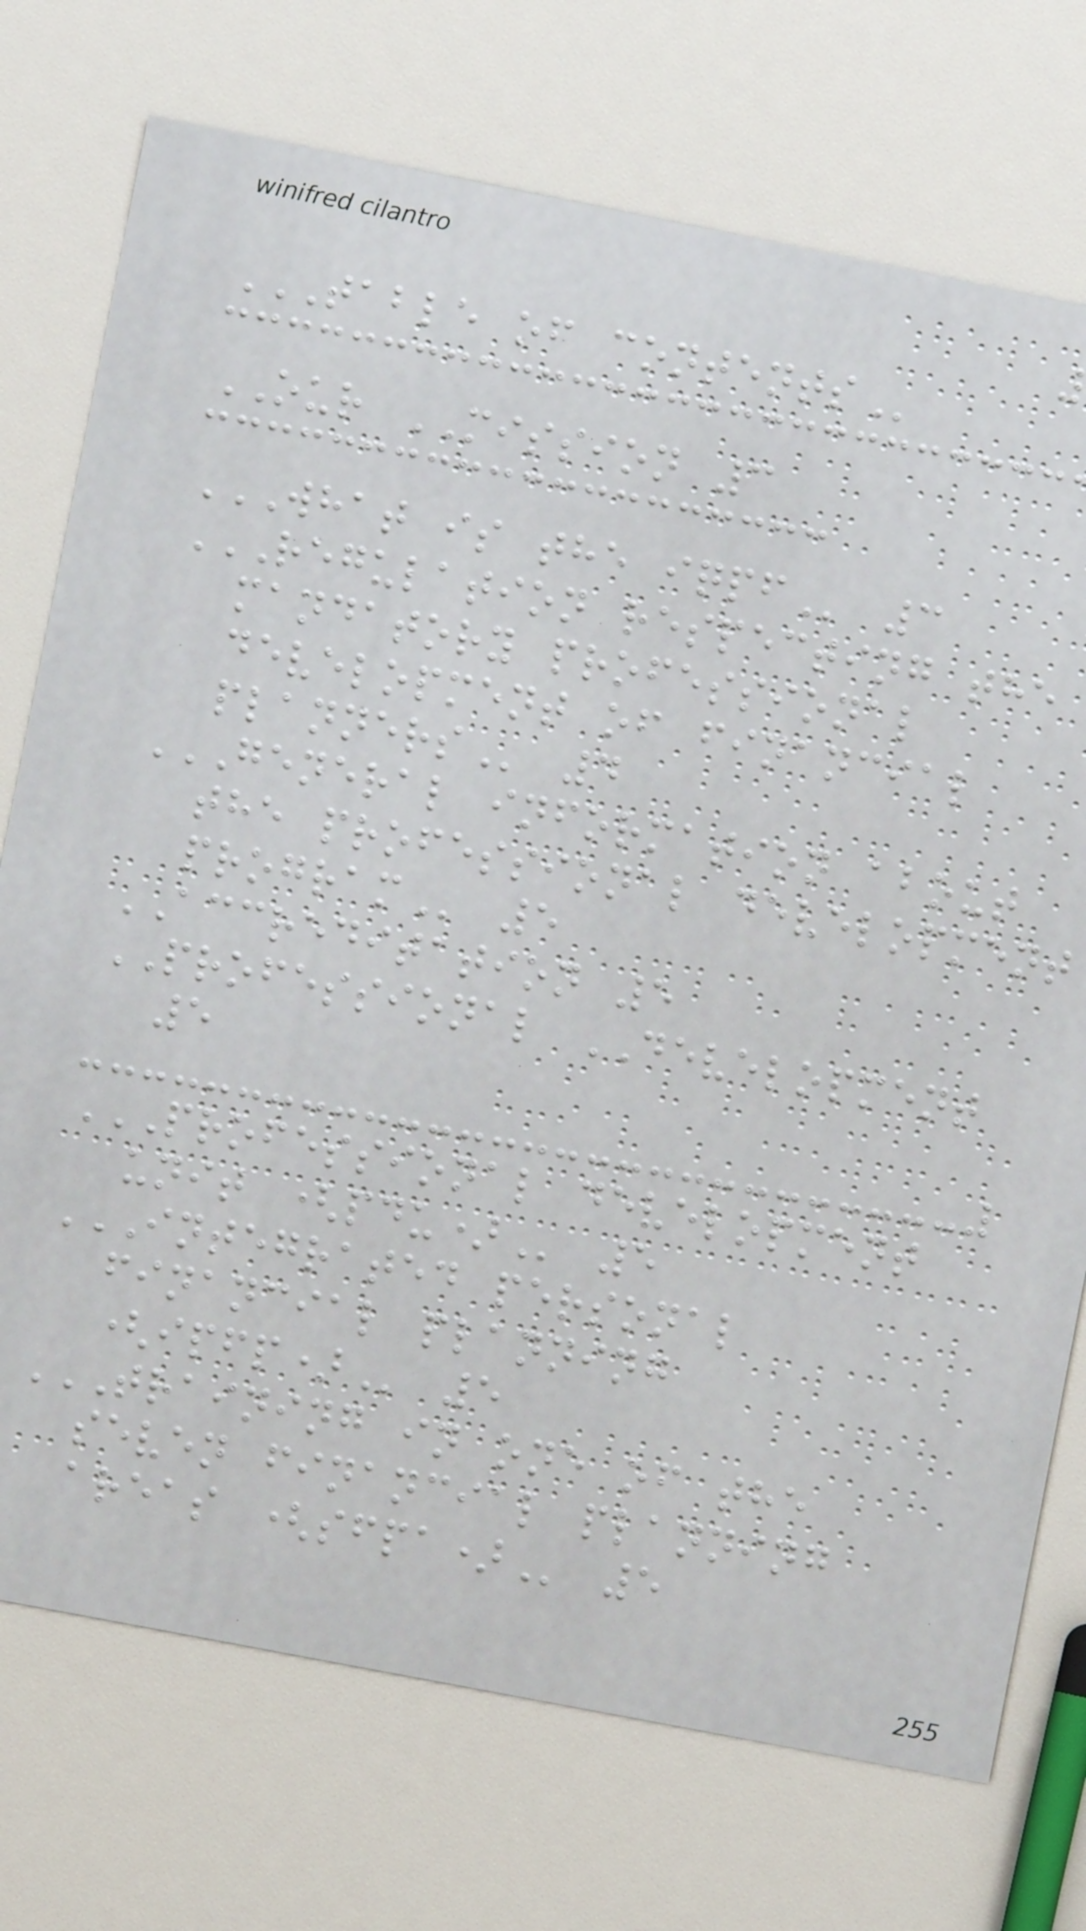TABLE OF CONTENTS
OUR MISSION 3
WHAT IS THE IQPF 3
REGULATION RESPECTING THE
mandatory professional
development of financial
GENERAL INFORMATION ABOUT
the professional development
ACCREDITATION 5
PROFESSIONAL DEVELOPMENT
5
PROFESSIONAL DEVELOPMENT
INTEGRATED PERSONAL
financial planning
TRAINING IN ONE OF THE
seven financial planning
areas
